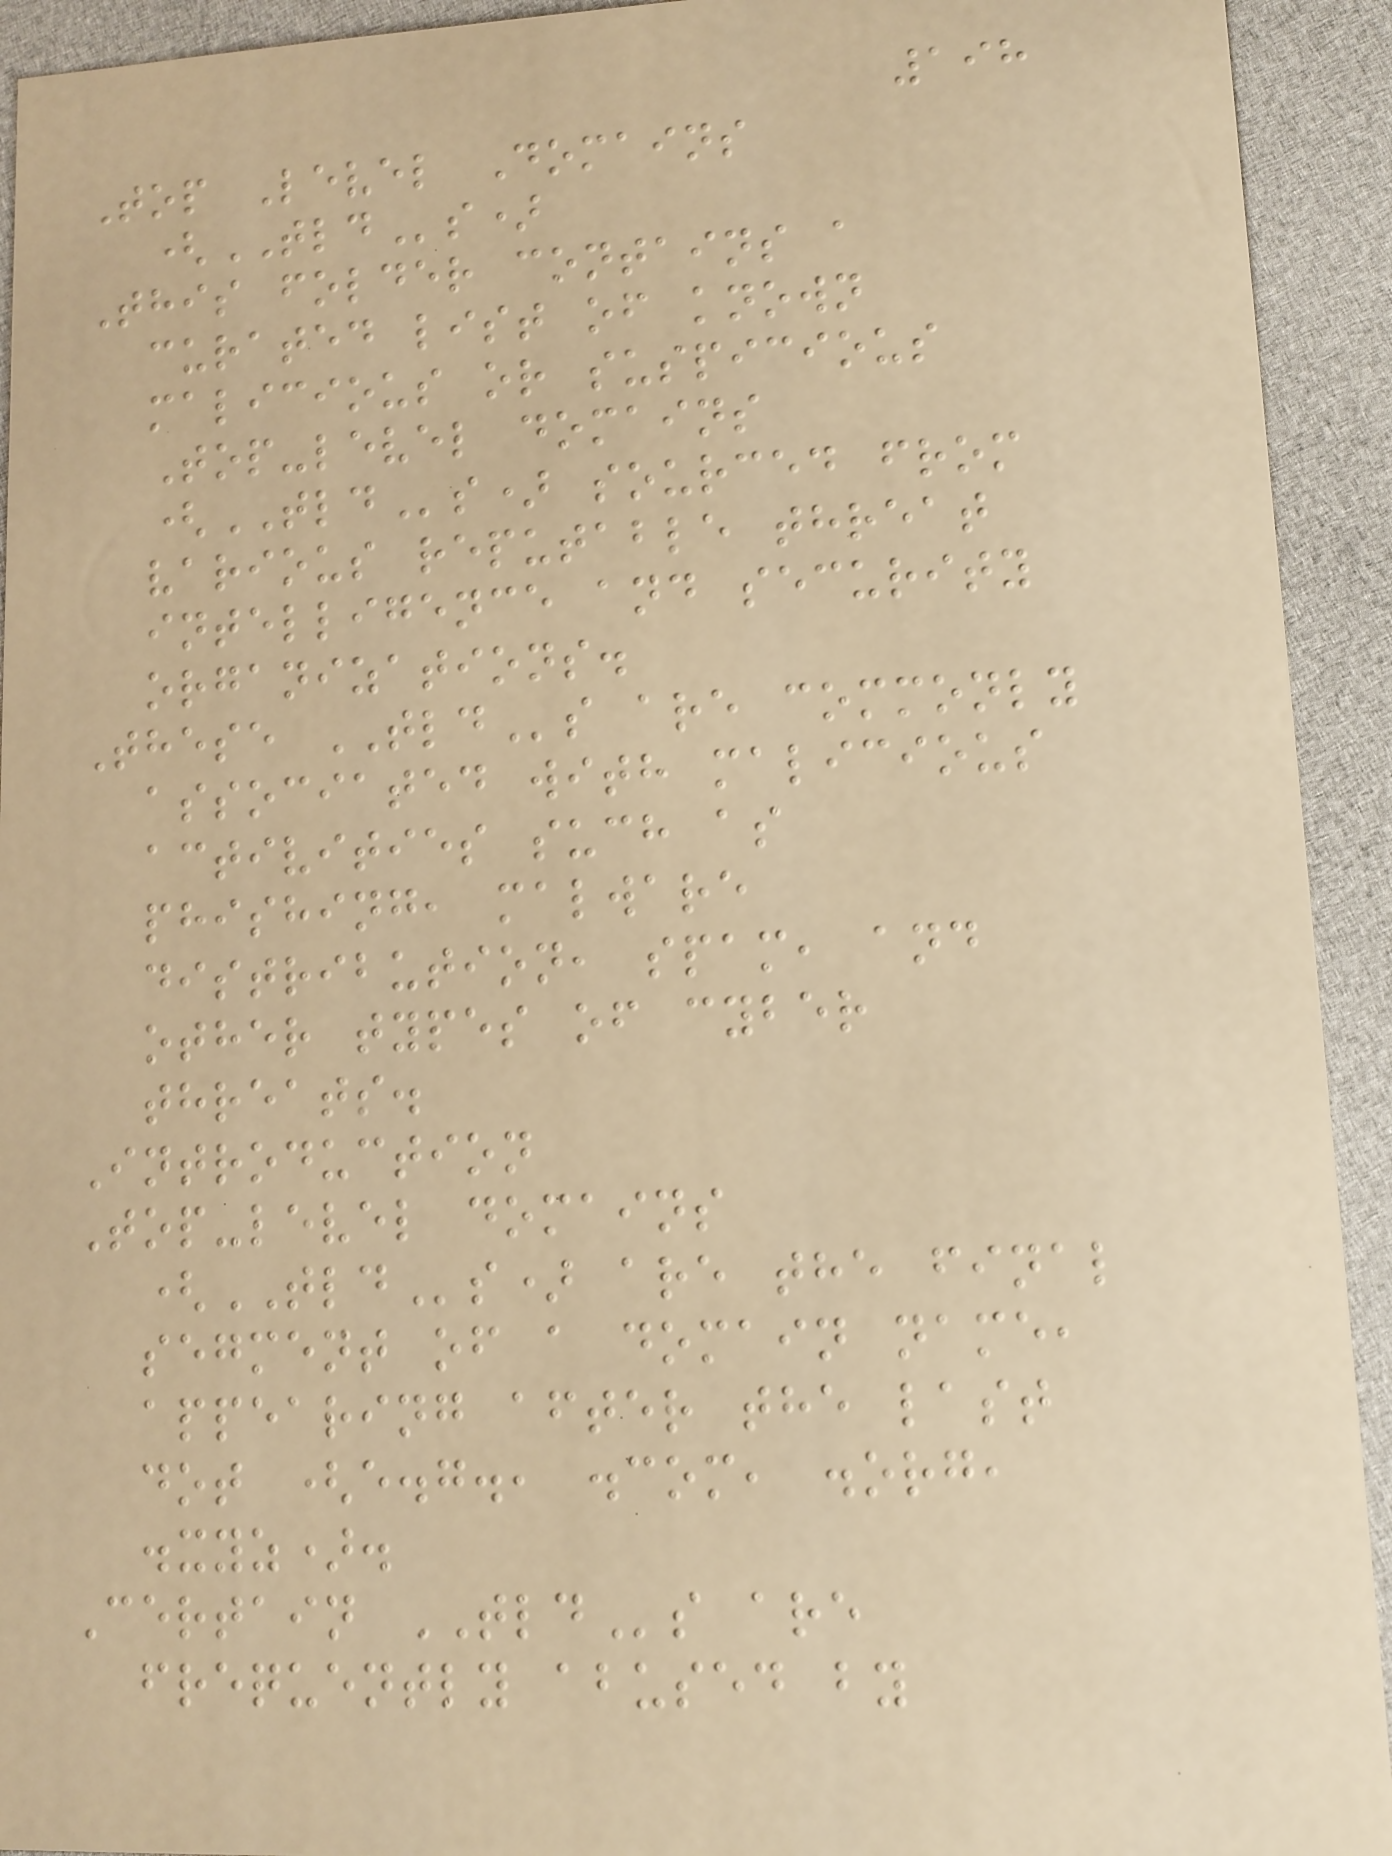198
Top Level Domains
(TLDs)
This folder contains a
curated list of known
malicious or suspicious
Top-level domains
(TLDs) sourced from
various reputable threat
intelligence and security
organizations.
These TLDs are commonly
associated with malicious
activities such as
phishing, malware
distribution, spam, and
other types of cyber
threats.
Introduction
Top-level domains
(TLDs) are the final
segment of a domain name,
appearing after the last
dot (e.g., .com, .org,
.xyz).
Certain TLDs are
frequently abused by
